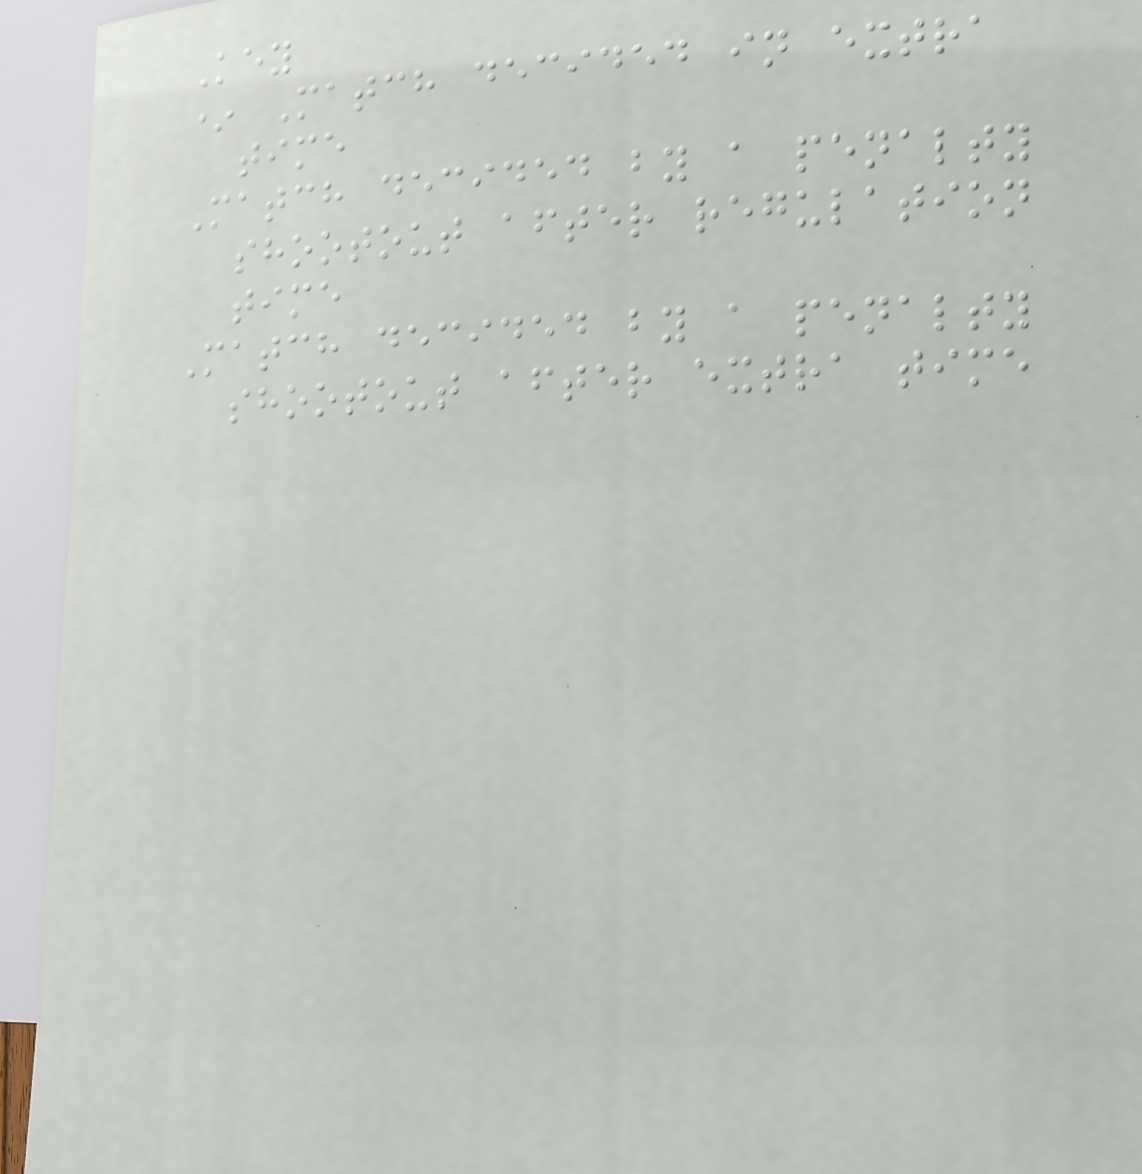Key
* Match decided in extra
time
Match decided by a penalty
shootout after regulation
time
Match decided by a penalty
shootout after extra time
